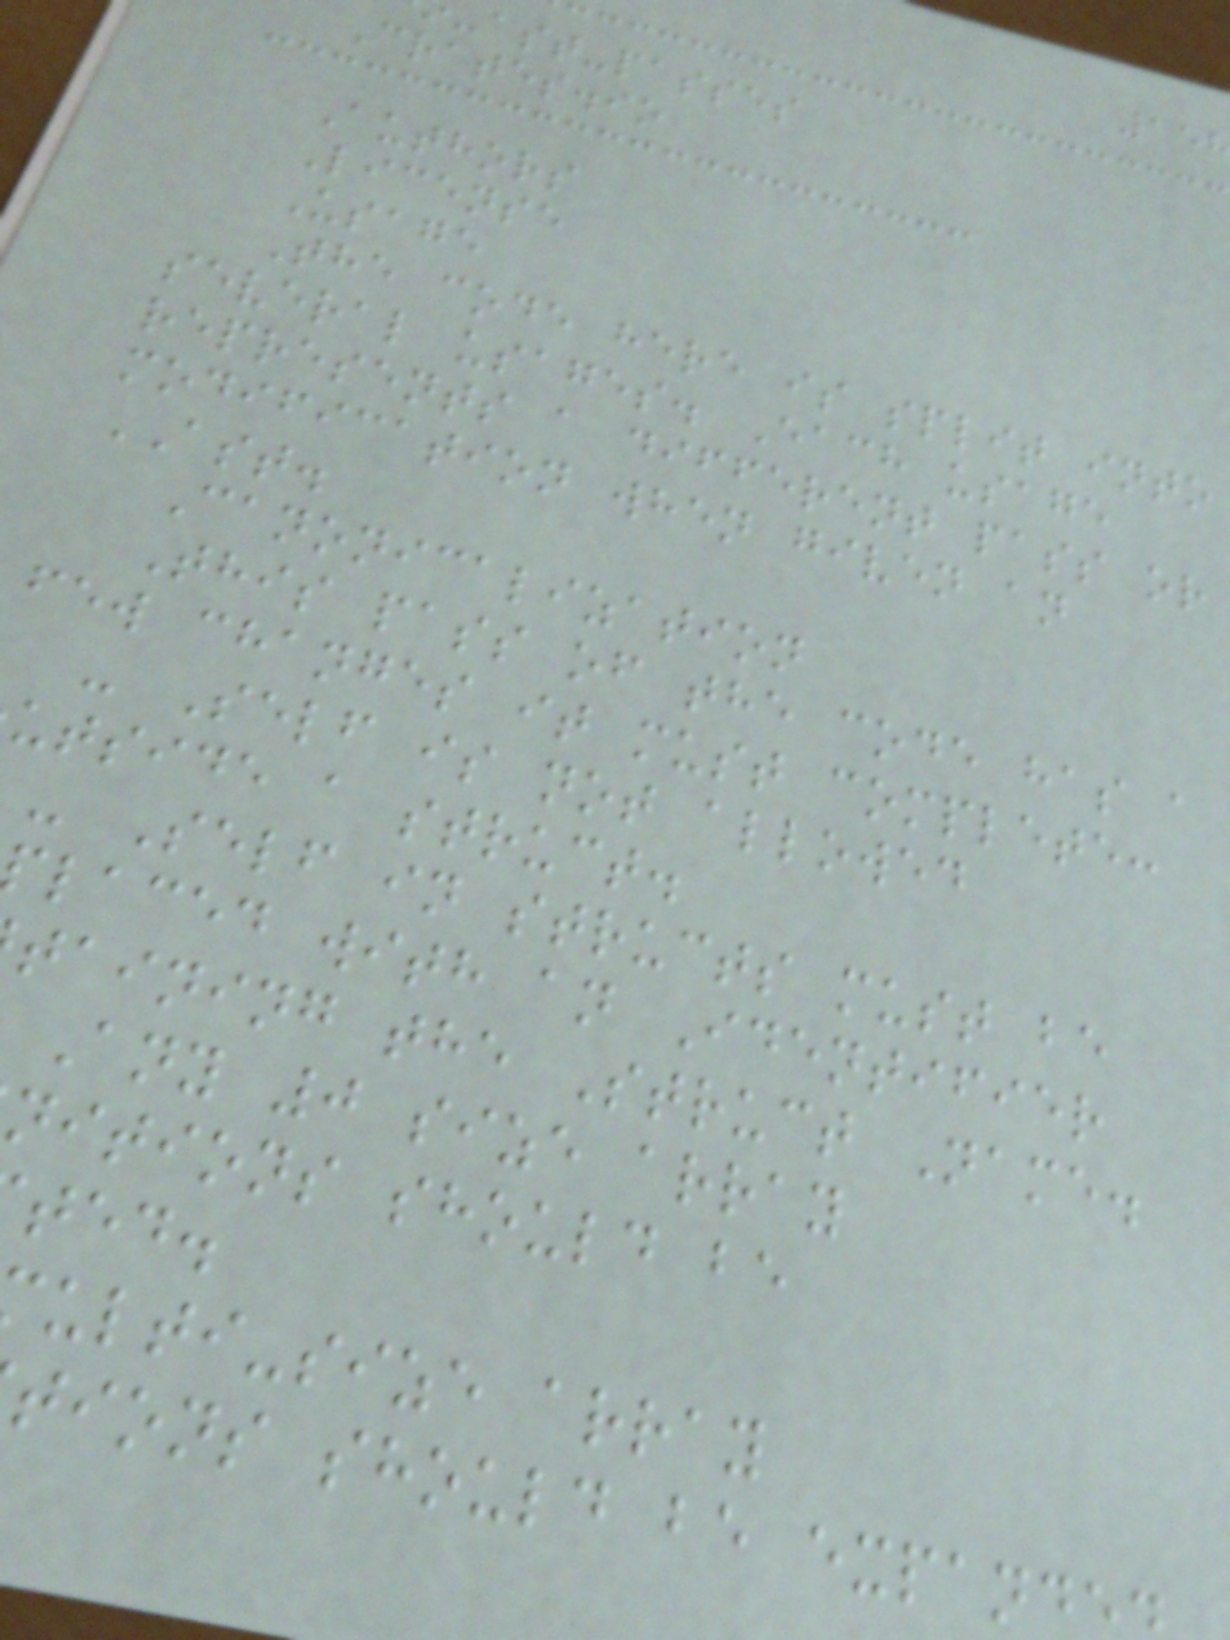-ast-passes
Crates.io
Authors
License
Usage
The code here is split into
several usages. Each usage
represents a different pass or
modification when given an
AST.
Canonicalization
This pass of the code has a
few changes it must complete:
- Self is not allowed
utside a struct.
- Self in structs must be
laced with an Identifier
taining the Struct Name.
Any 0 size array
nitions should be
ted.
ulti-size array
tions should be expand
